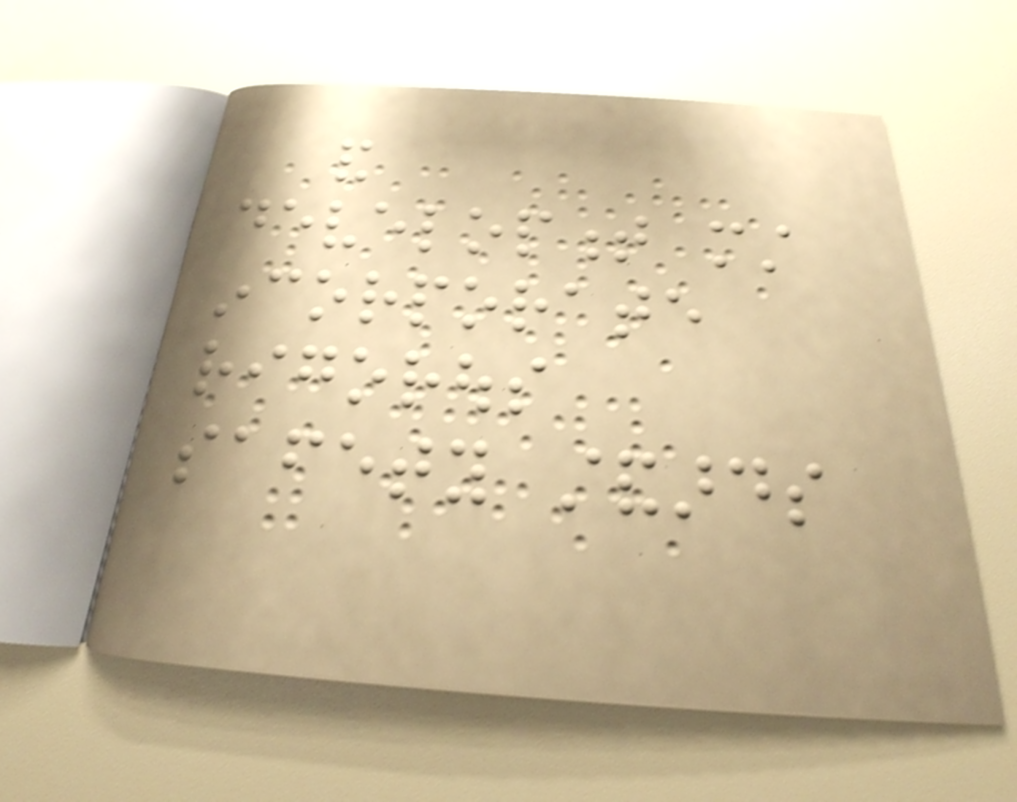and
development must
incorporate
rigorous
safety standards
